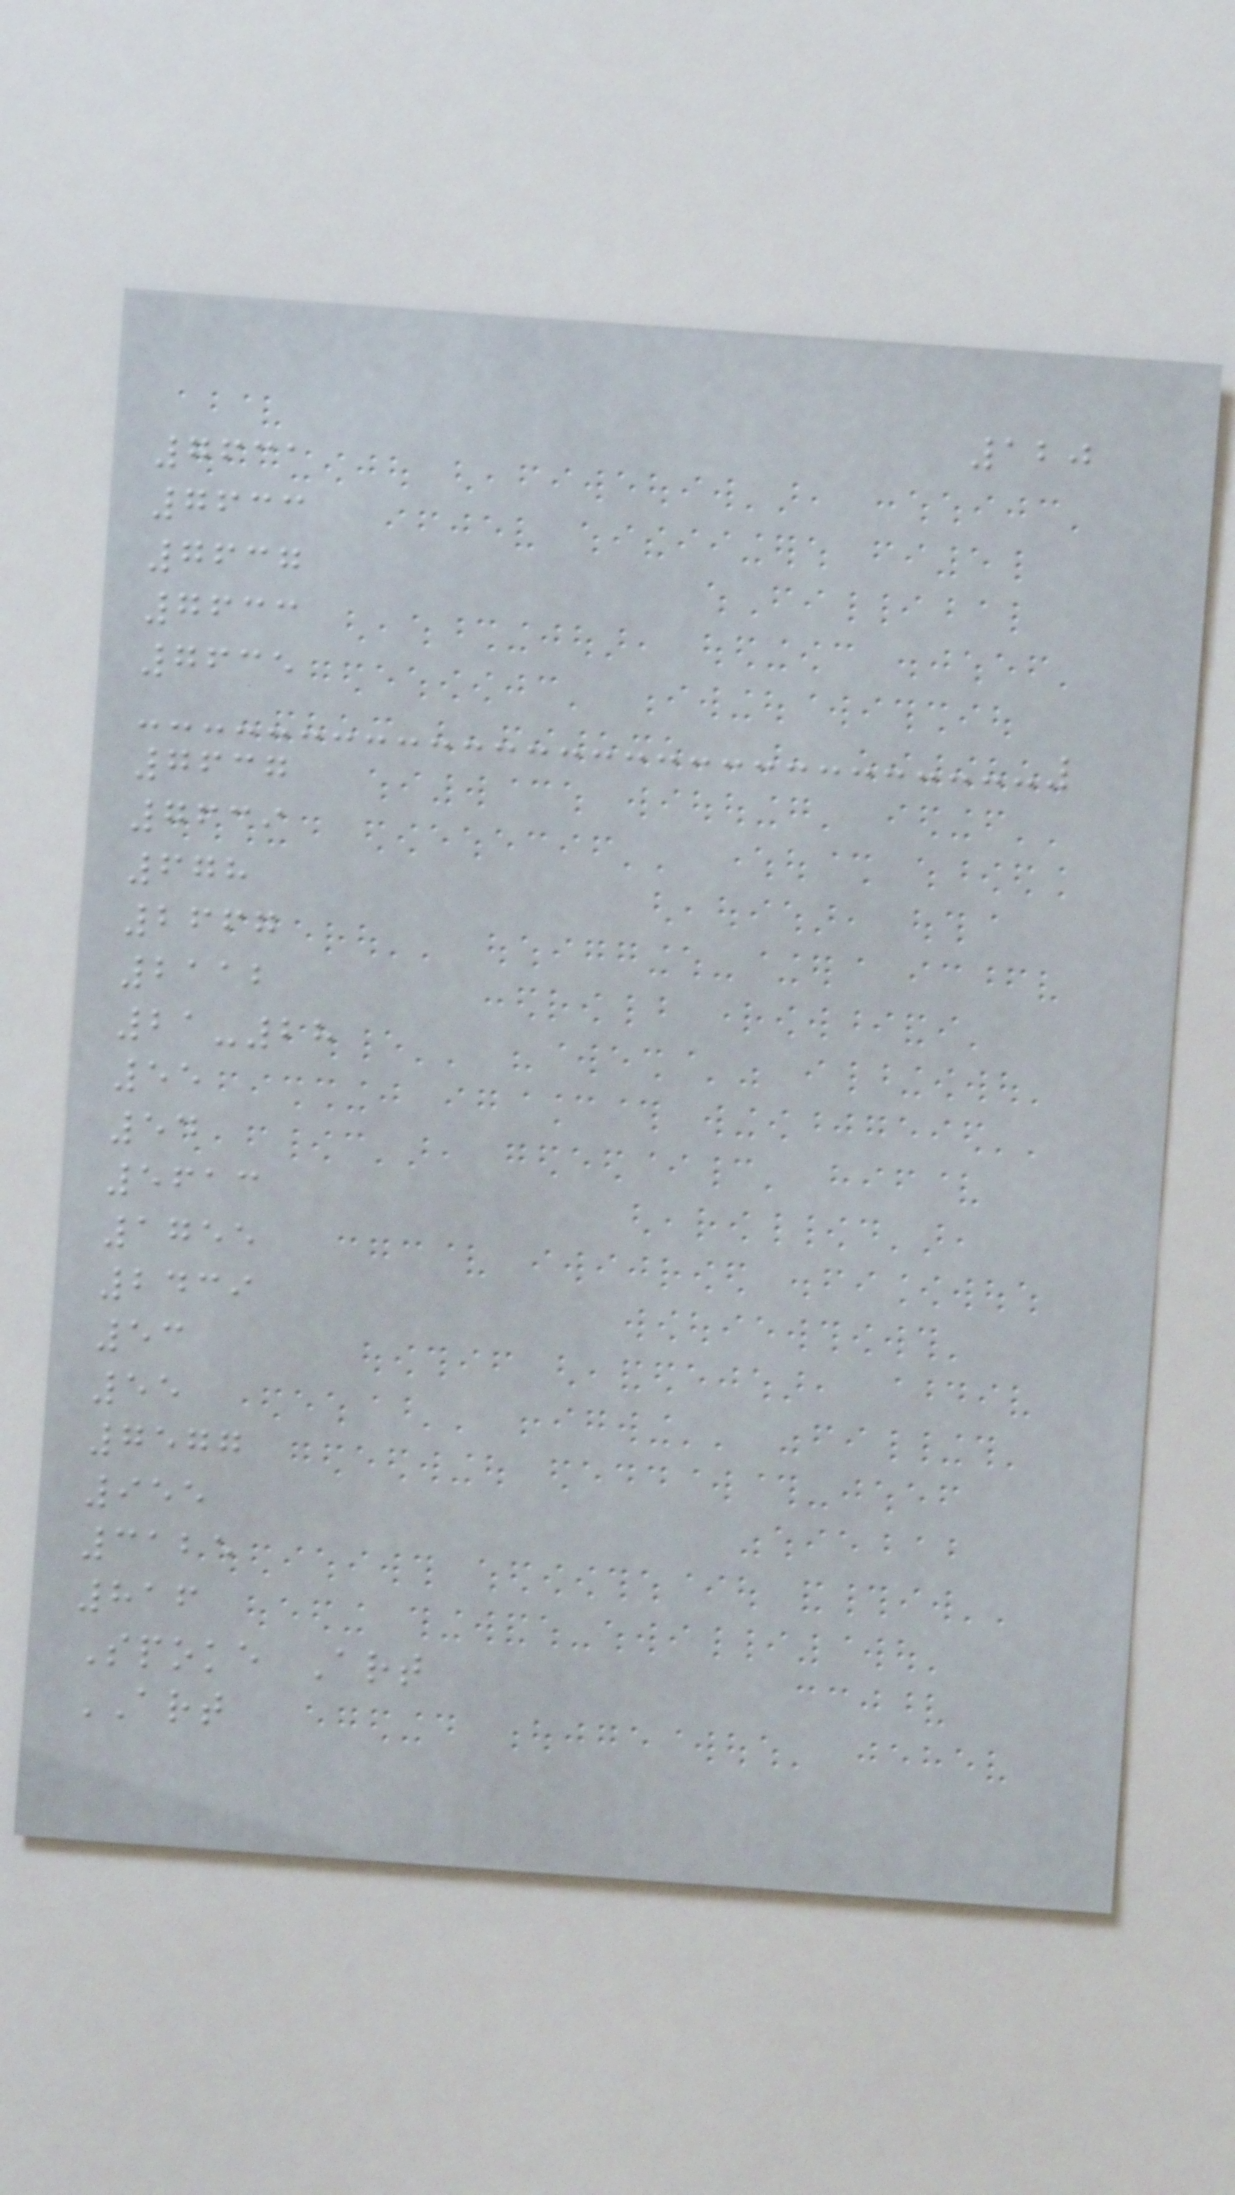120
7631
7633
7637
7633
7635
7637
7639
678
2667
2112
21-28
55
54
5613
1755
2439
53
55
7577
955
3125
816
Spoke Art
ART
